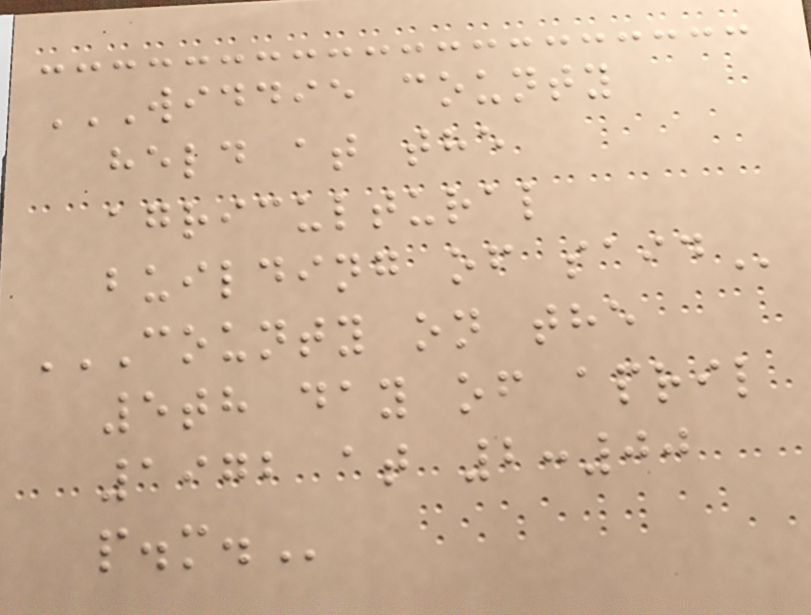WIDDIE COUNTY
HELD AT THE
AGRICULTURAL
BUILDING OF SAID
COUNTY ON THE
5TH DAY OF APRIL
1972 AT 2:00
P.M.
